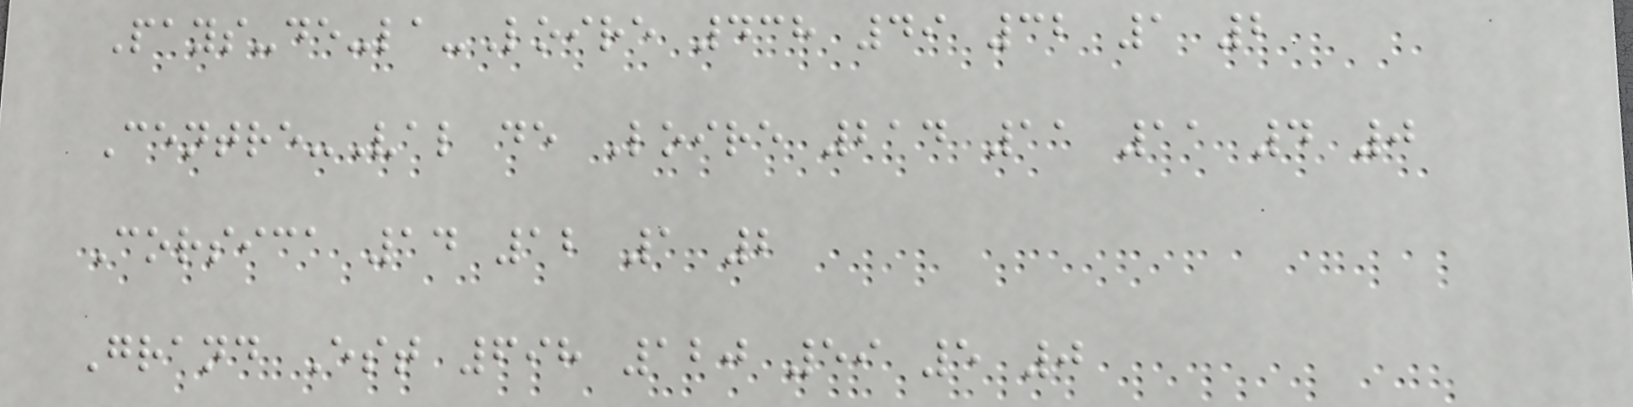Pays-de-la-Loire 438 49 32 1 2
Centre-Val de Loire 214 11 11 4 0
Corsica 14 12 1 2
Grand Est 698 120 59 5 0
